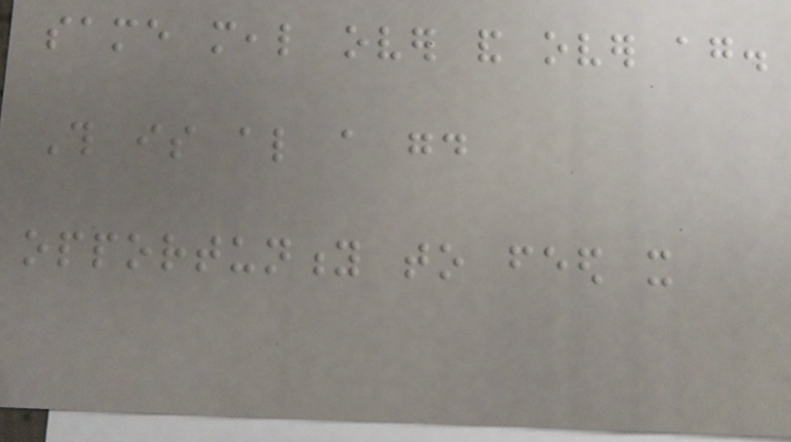same meal over and over again.
This is also a good
opportunity to feed it
